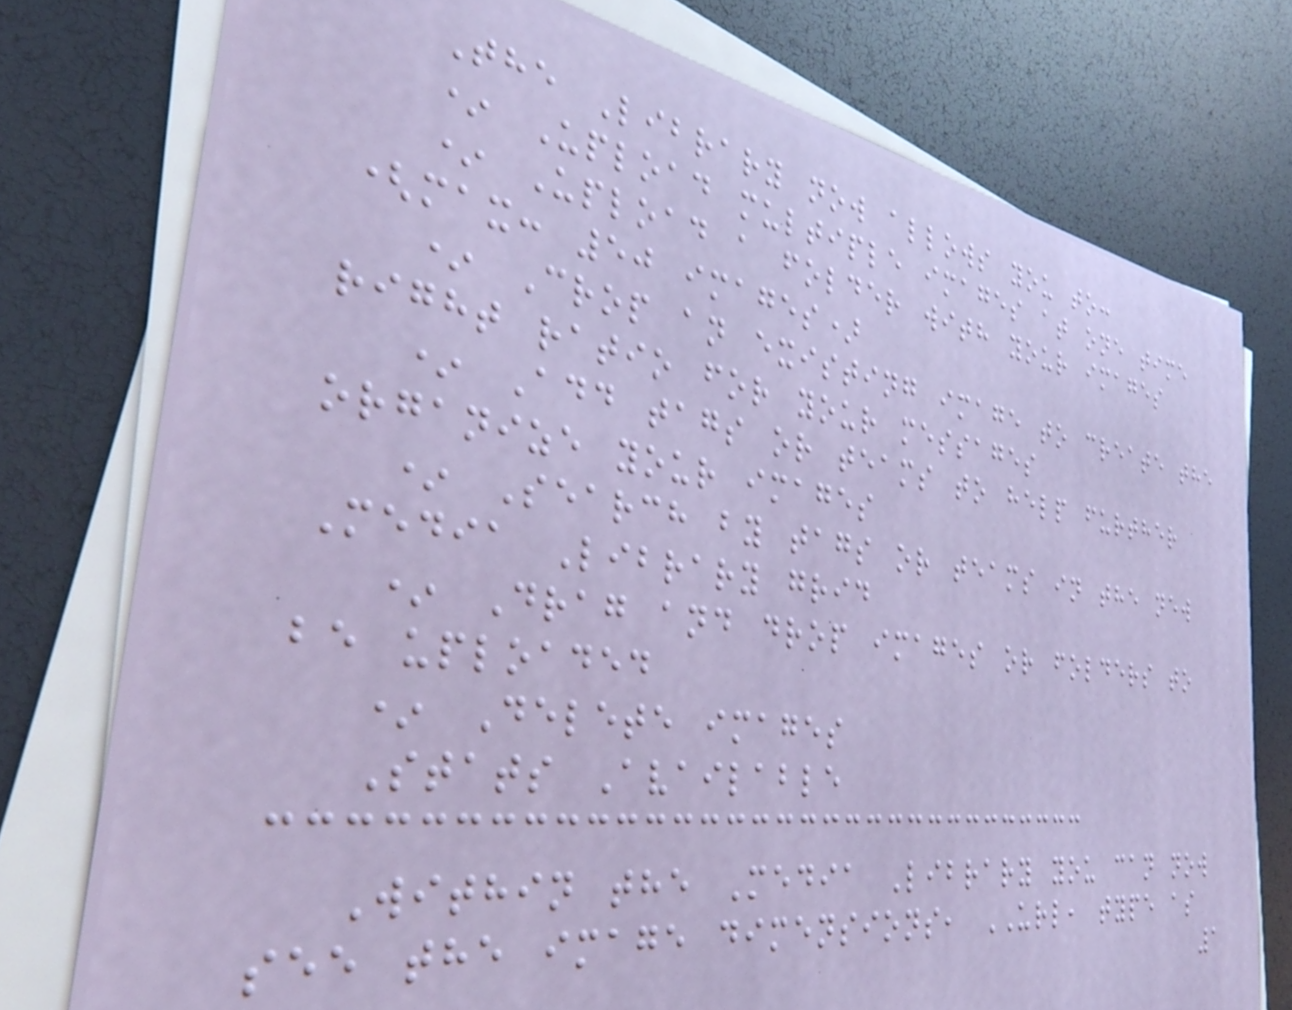The Library now allows you to:
* Upload multiple images at one time
* Upload a folder with your images
(max: 50 images)
* Crop an existing image to create the
right ratio for your messages
* Add tags or teams to help further
organize your images
* Search by tags or teams in the new
Media Library grid
* Drag and drop images or folders to
be uploaded
* Delete images
Stats Available
Within the Media Library you can now
see the image dimensions, URL, type as
1
